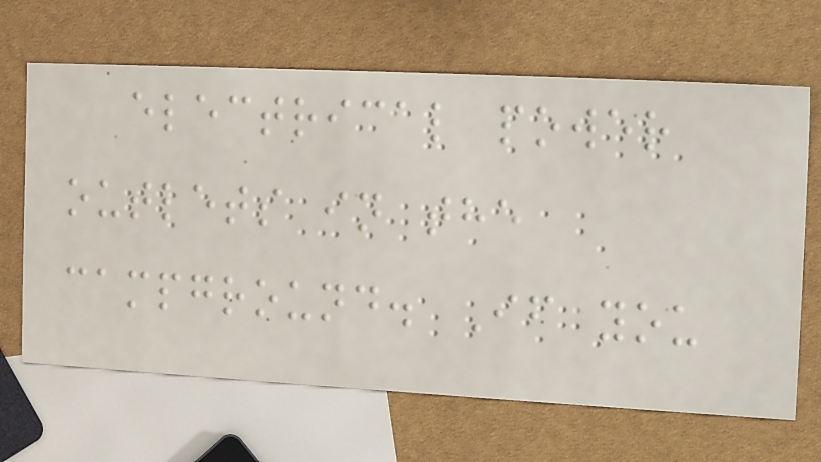electrical power
outlets in the
campground. If you
